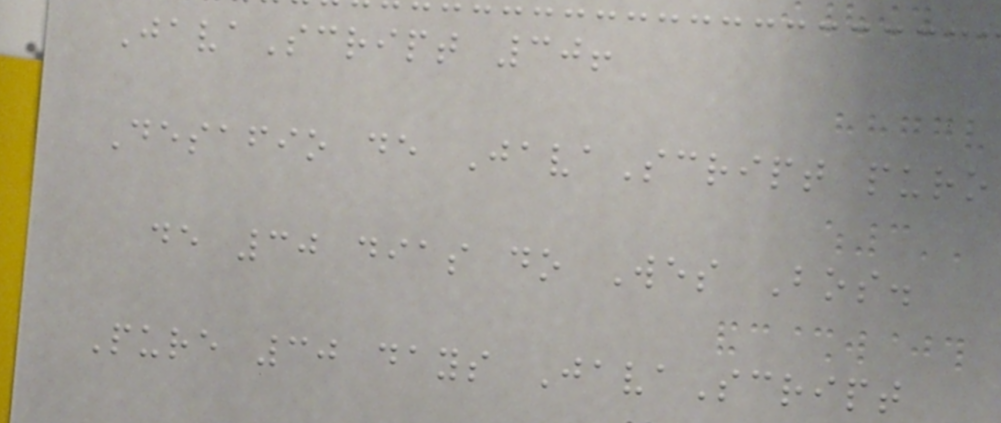JavaScript 30!
Desafio de JavaScript puro
de 30 dias do Wes Bos.
Pure 30 days JavaScript
